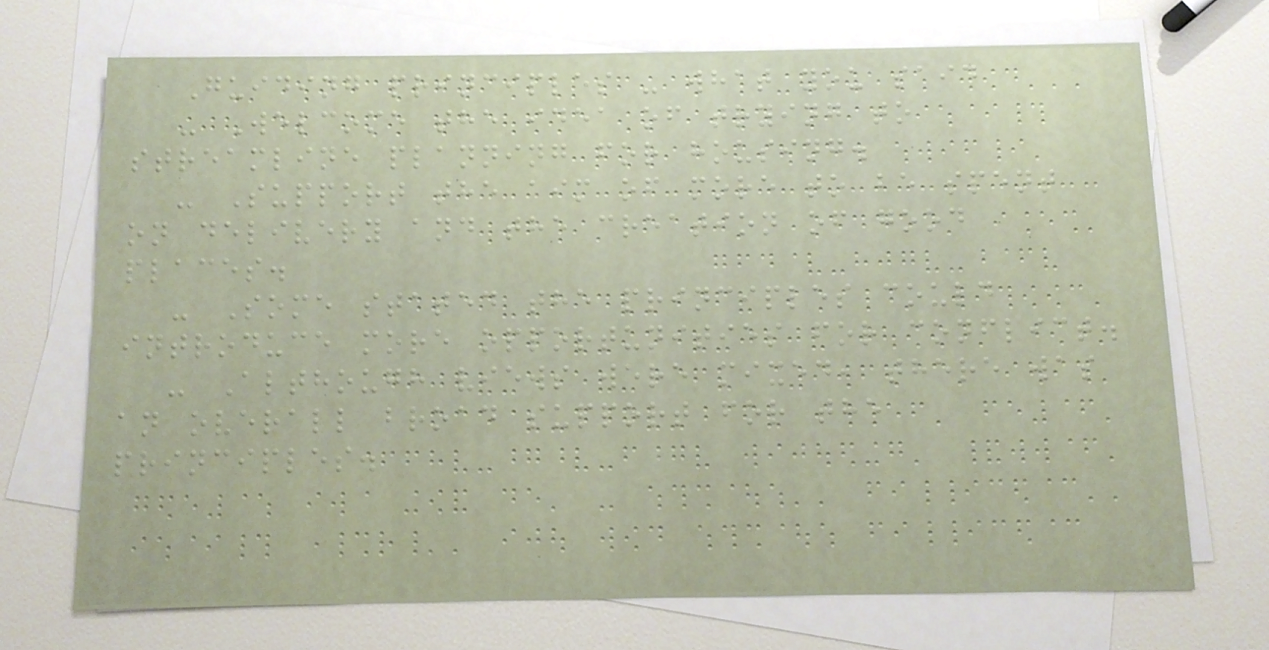Guiding principles - what you said
- Welcome the idea of trying to
streamline planning for housing.
- Support the aim of more to be spent
on delivery and the creation of good
places.
- Some stated the principles could
introduce more opportunities for conflict.
- Although views were mixed, there was
an overall broad support for the
principles.
